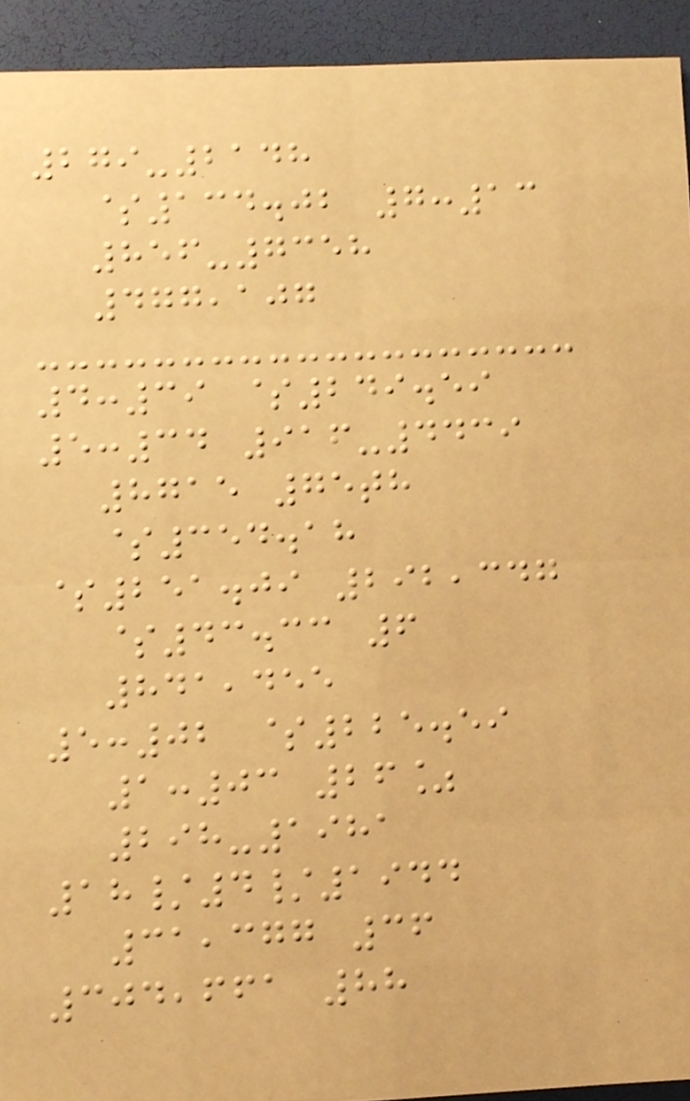279-2148
$134.02 7:13
856-7358
477,107
4:39 $249.59
5:34 916-4439
8715 75th
$354.18
$251.09 292,347
$43.33 6
841,455
5:02 $225.59
1:03 26%
298-1981
18/4/1944
31,377 36
304,661 88
